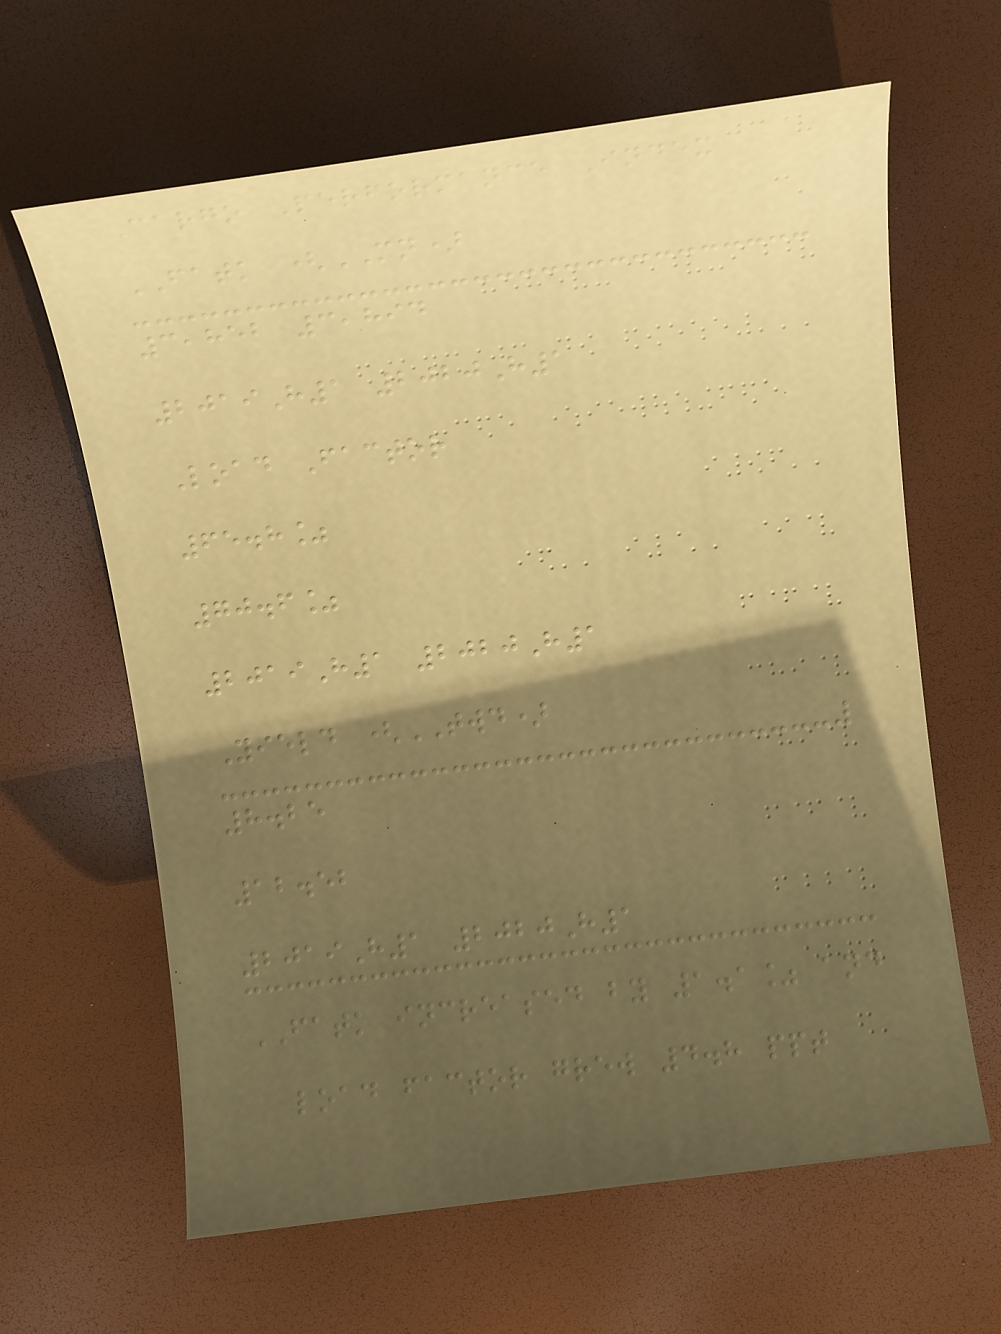Cargo Performance Index
FATK (MN)
3,852 3,894
2019H1 2020H1
Load Factor
65.8%
70.6%
2019H1 2020H1
Yield (TWD)
8.25
12.52
2019H1 2020H1
FATK increased by 1.1% and
load factor grew 4.8 ppt
